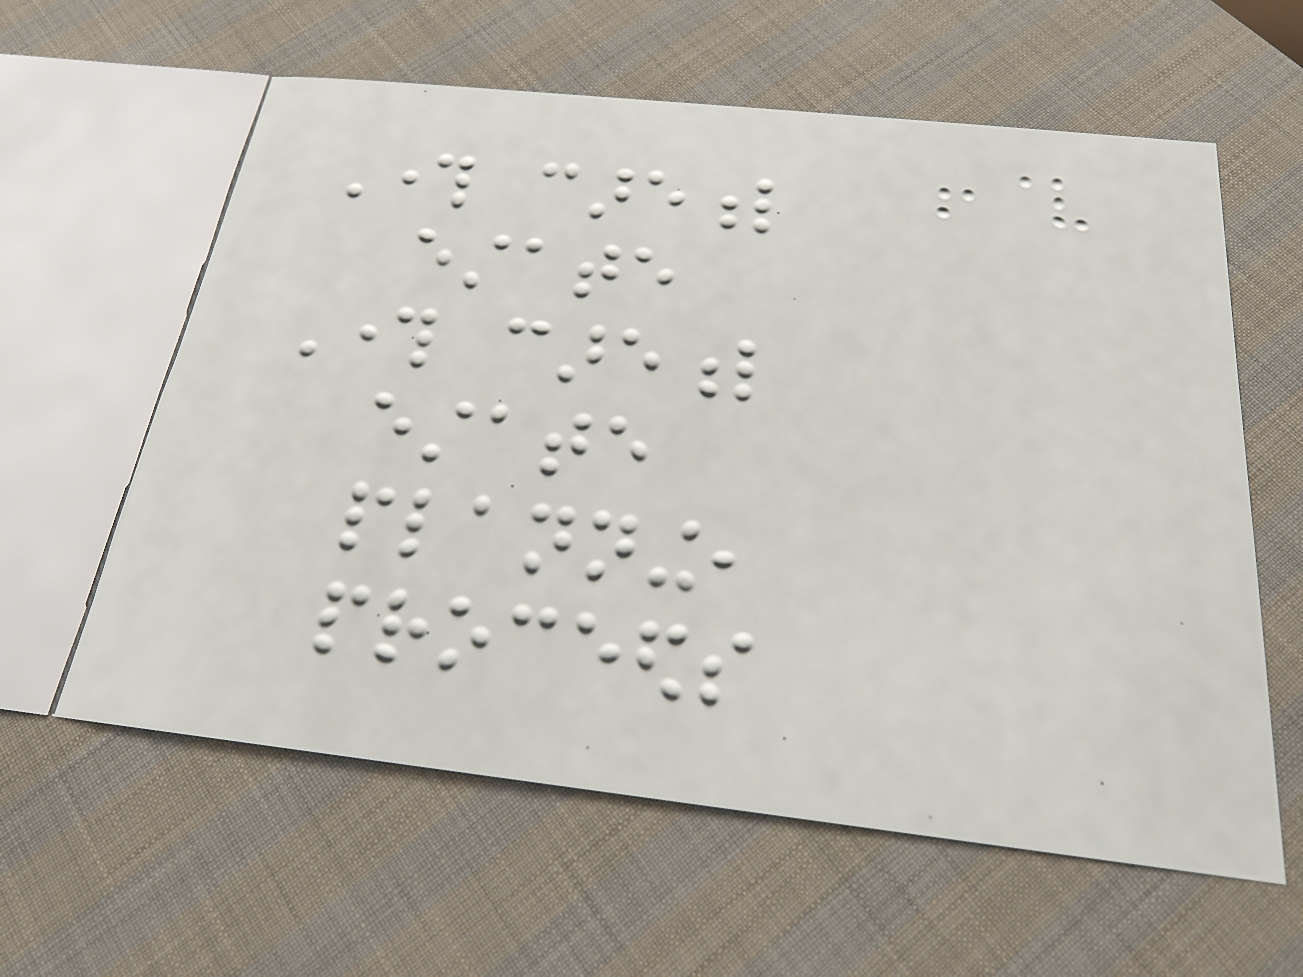Through careful
estate
Through careful
estate
planning,
proceeds
